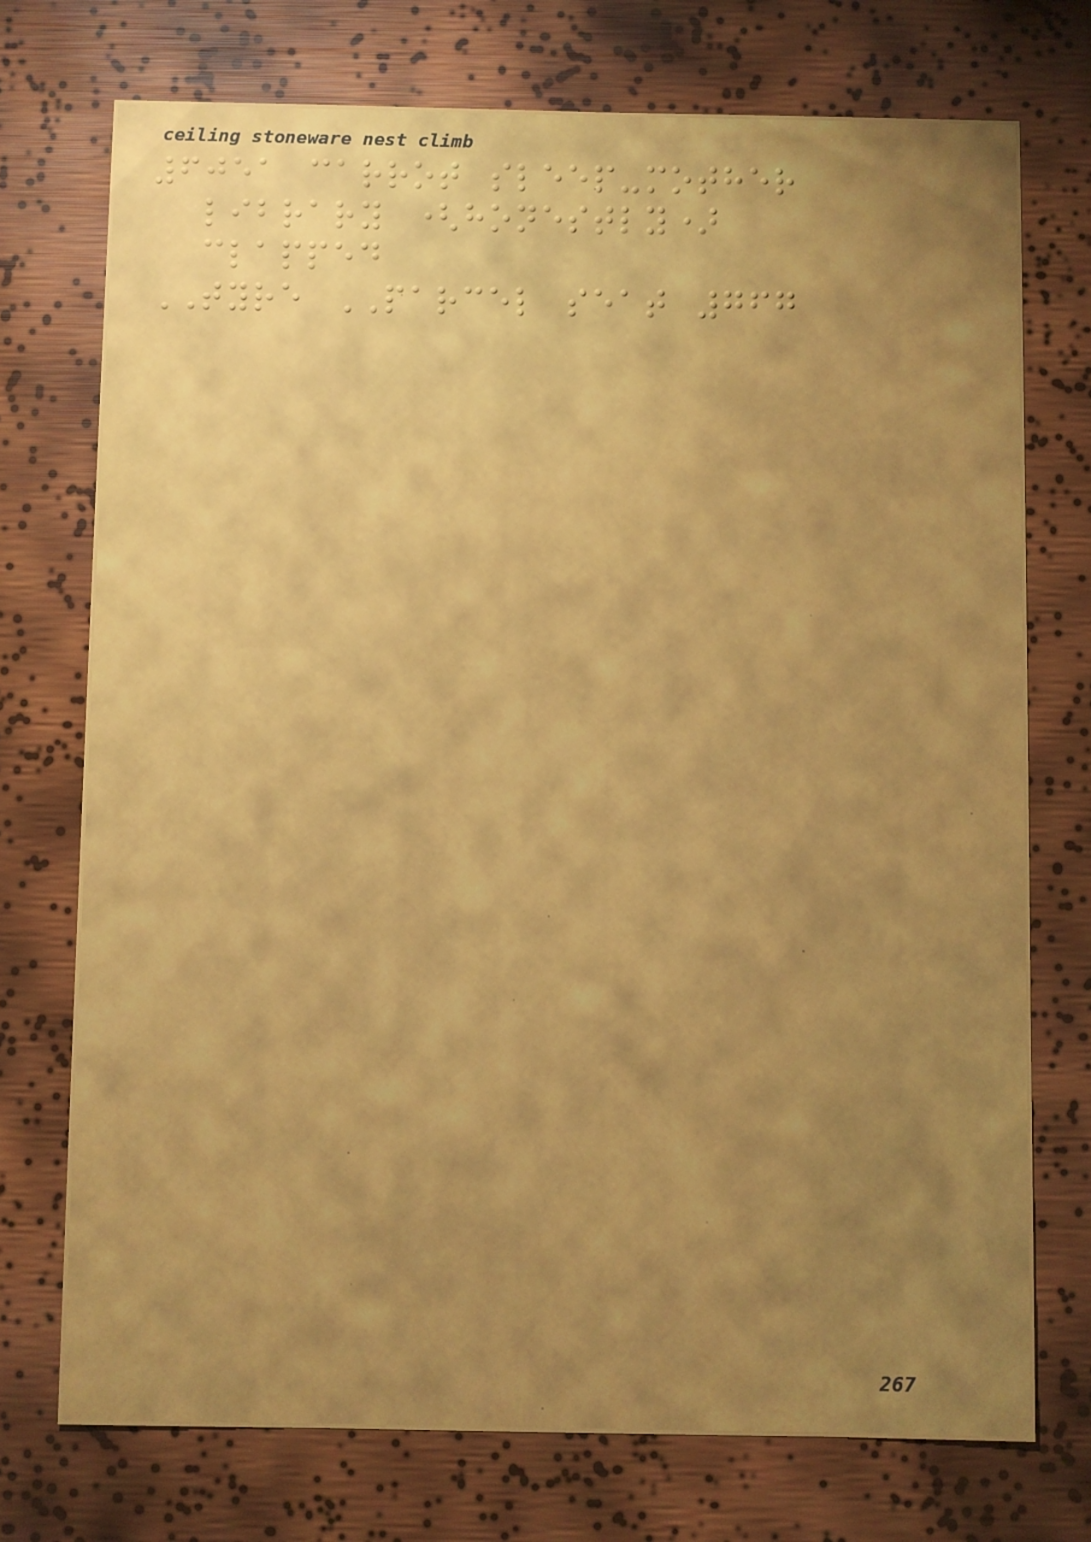6051 carrot sleep-mother
library (honestly)
clapped
TYRE PARCEL seat 767
